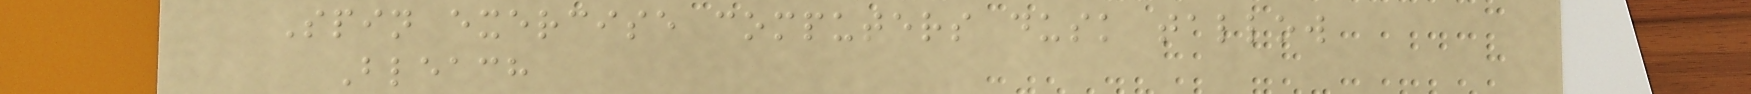Spin exercise computers dusk tallow
Bleach
